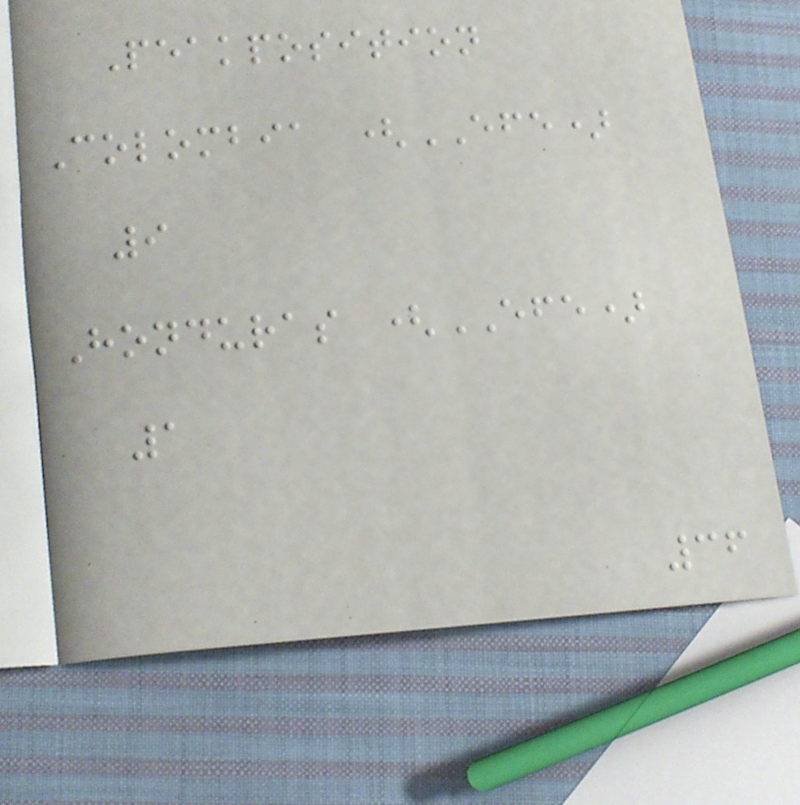Peakposition
Colombia (EFE)
9
Honduras (EFE)
1
36
